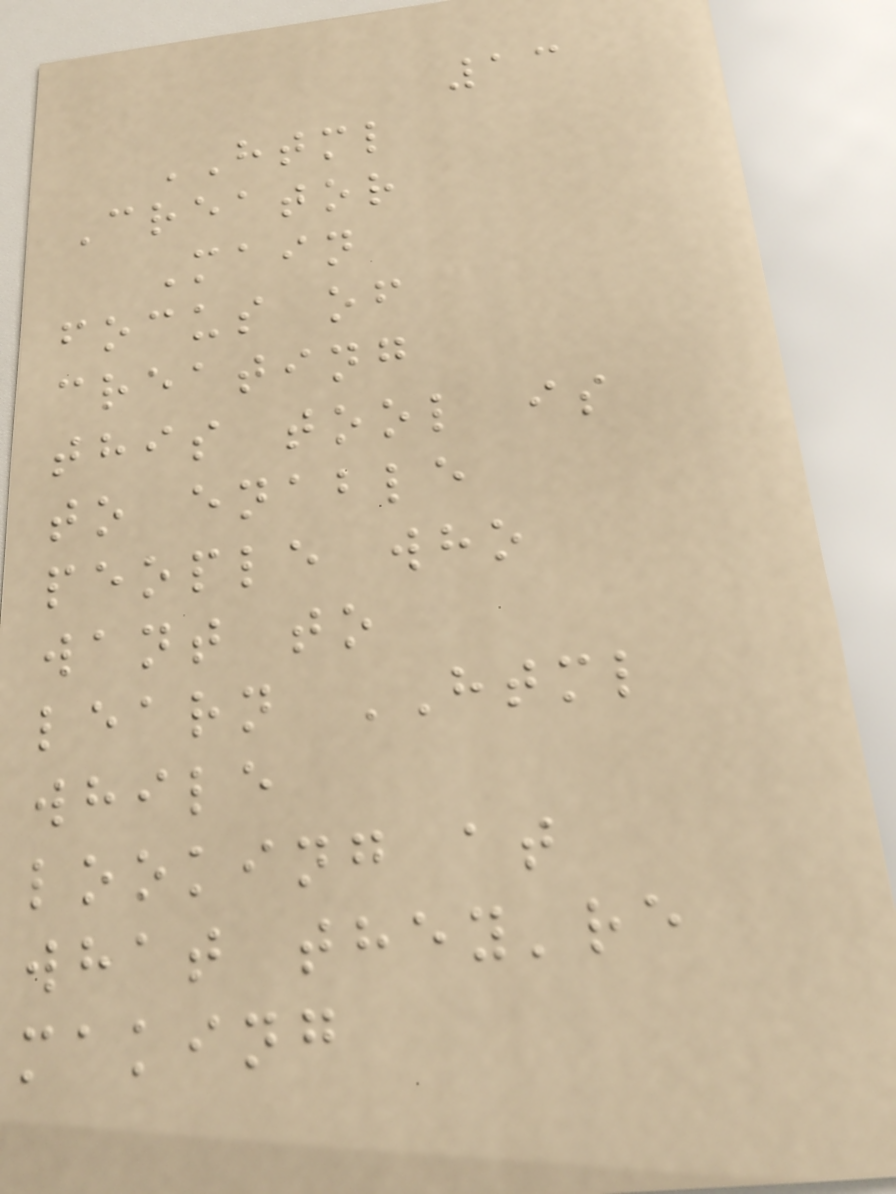13
HTML
Creator
Main
focus of
creating
this tool is
to enable
people who
want to
learn HTML
while
looking at
what they're
making
